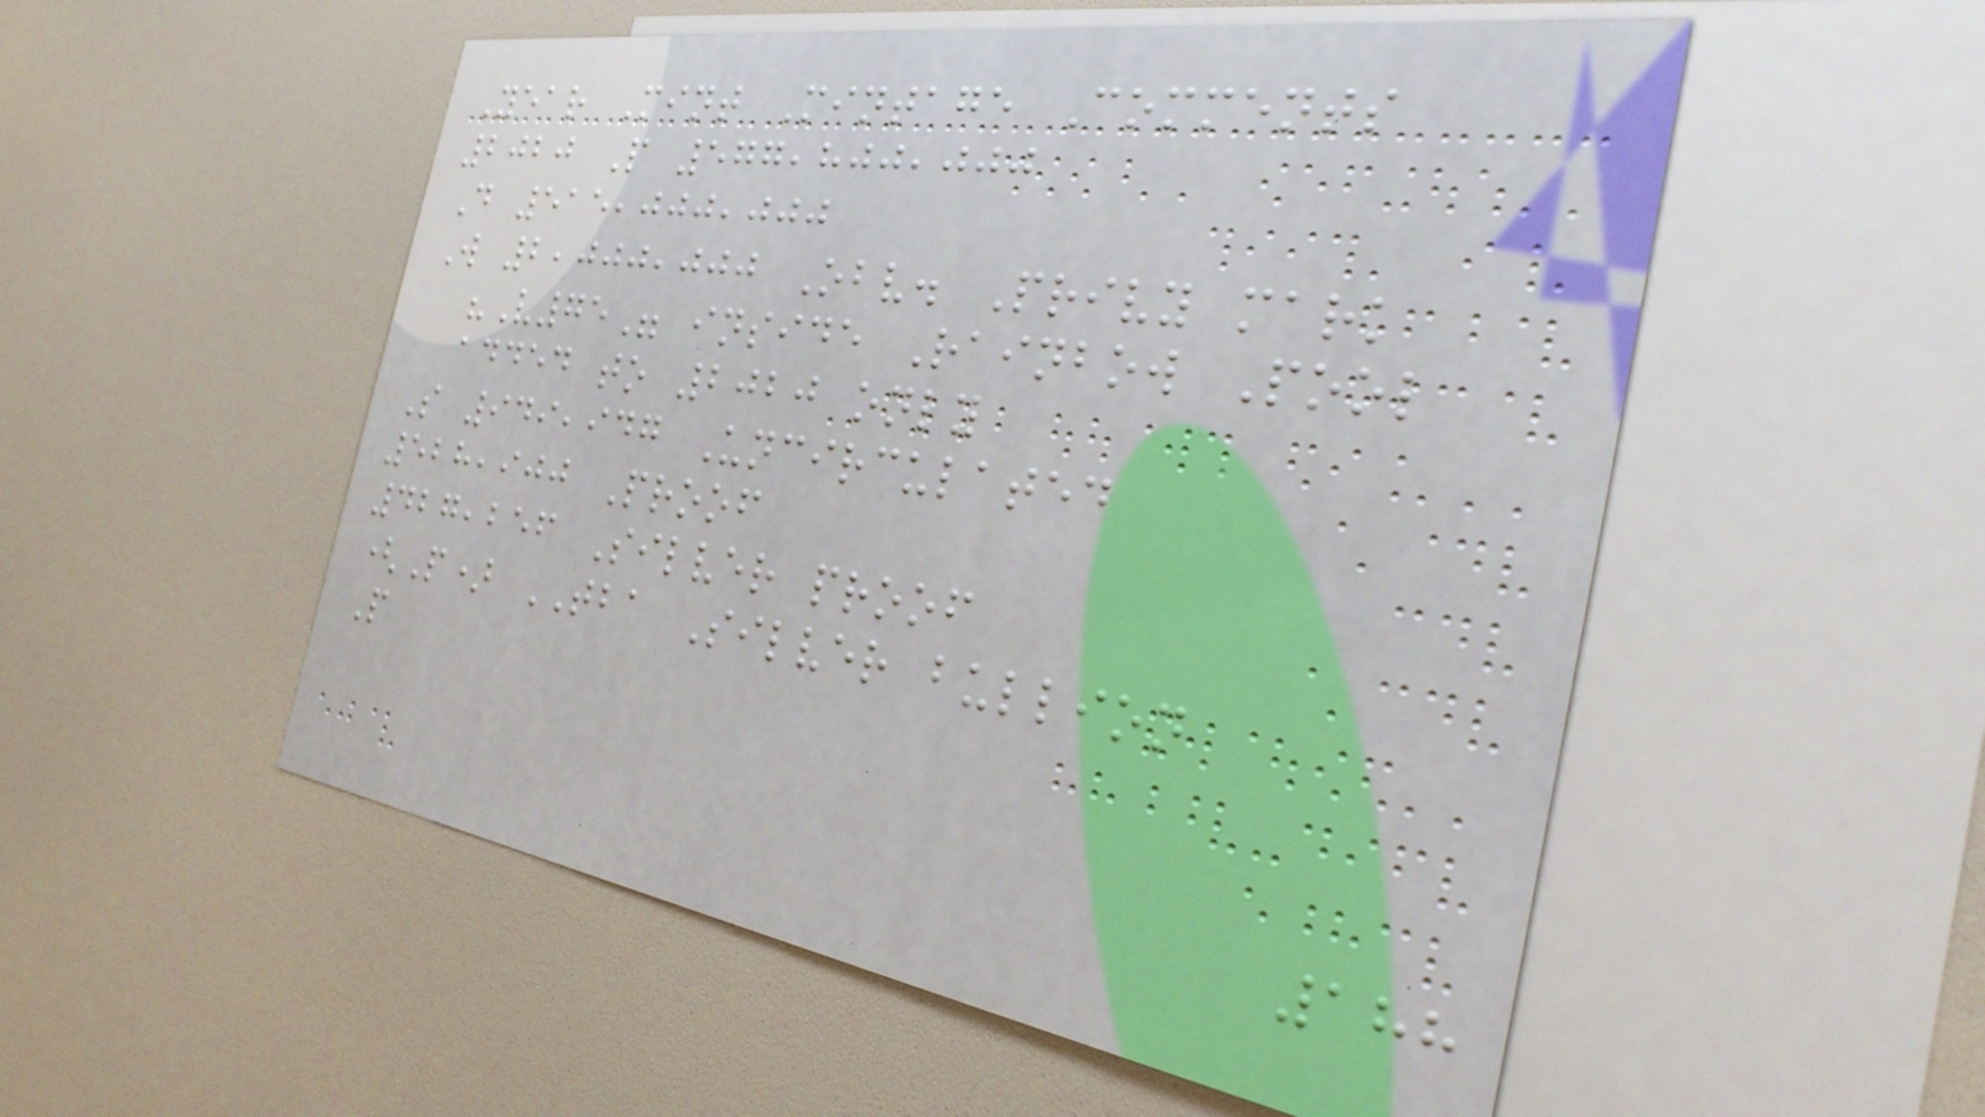Year Mint Mintage Comments
2020 P 577,800,000
D 515,000,000
W 2,000,000 Obv. Privy mark
"V75" inside Rainbow Pool
added to 2020 only
S 949,947 Uncirculated
528,900 Proof
427,256 Silver proof
(P) TBA Silver bullion
P
188
